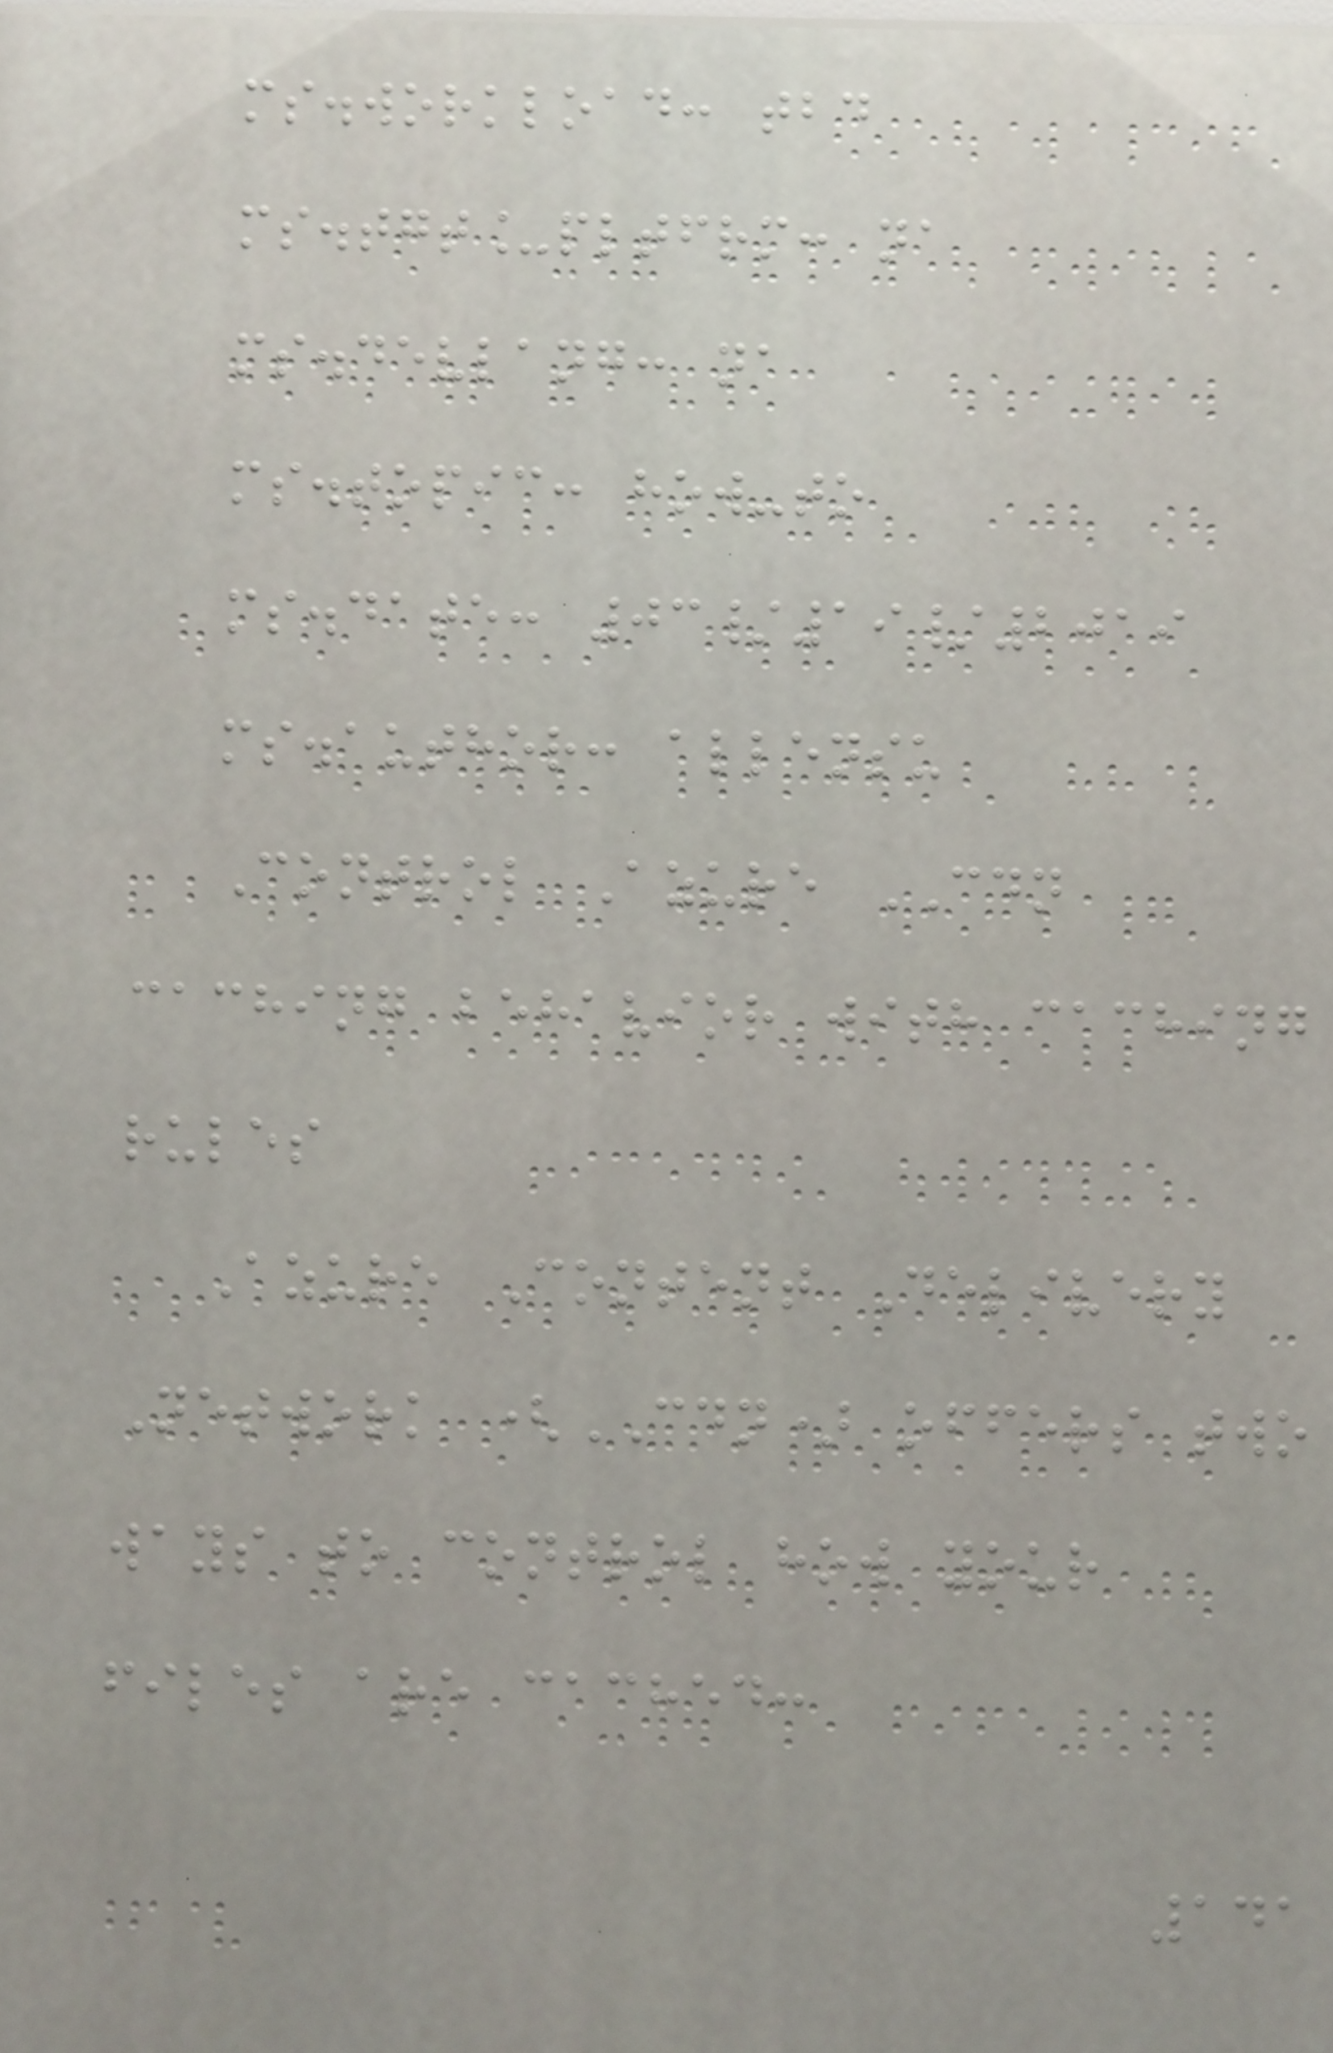ms.workload: tbd
ms.tgt_pltfrm: na
ms.devlang: na
ms.topic: how-to
ms.date: 03/19/2019
ms.author: allensu
Control Azure CDN
caching behavior with caching
rules
Azure Content Delivery
Network (CDN) offers two
ways to control how your
files are cached:
141
